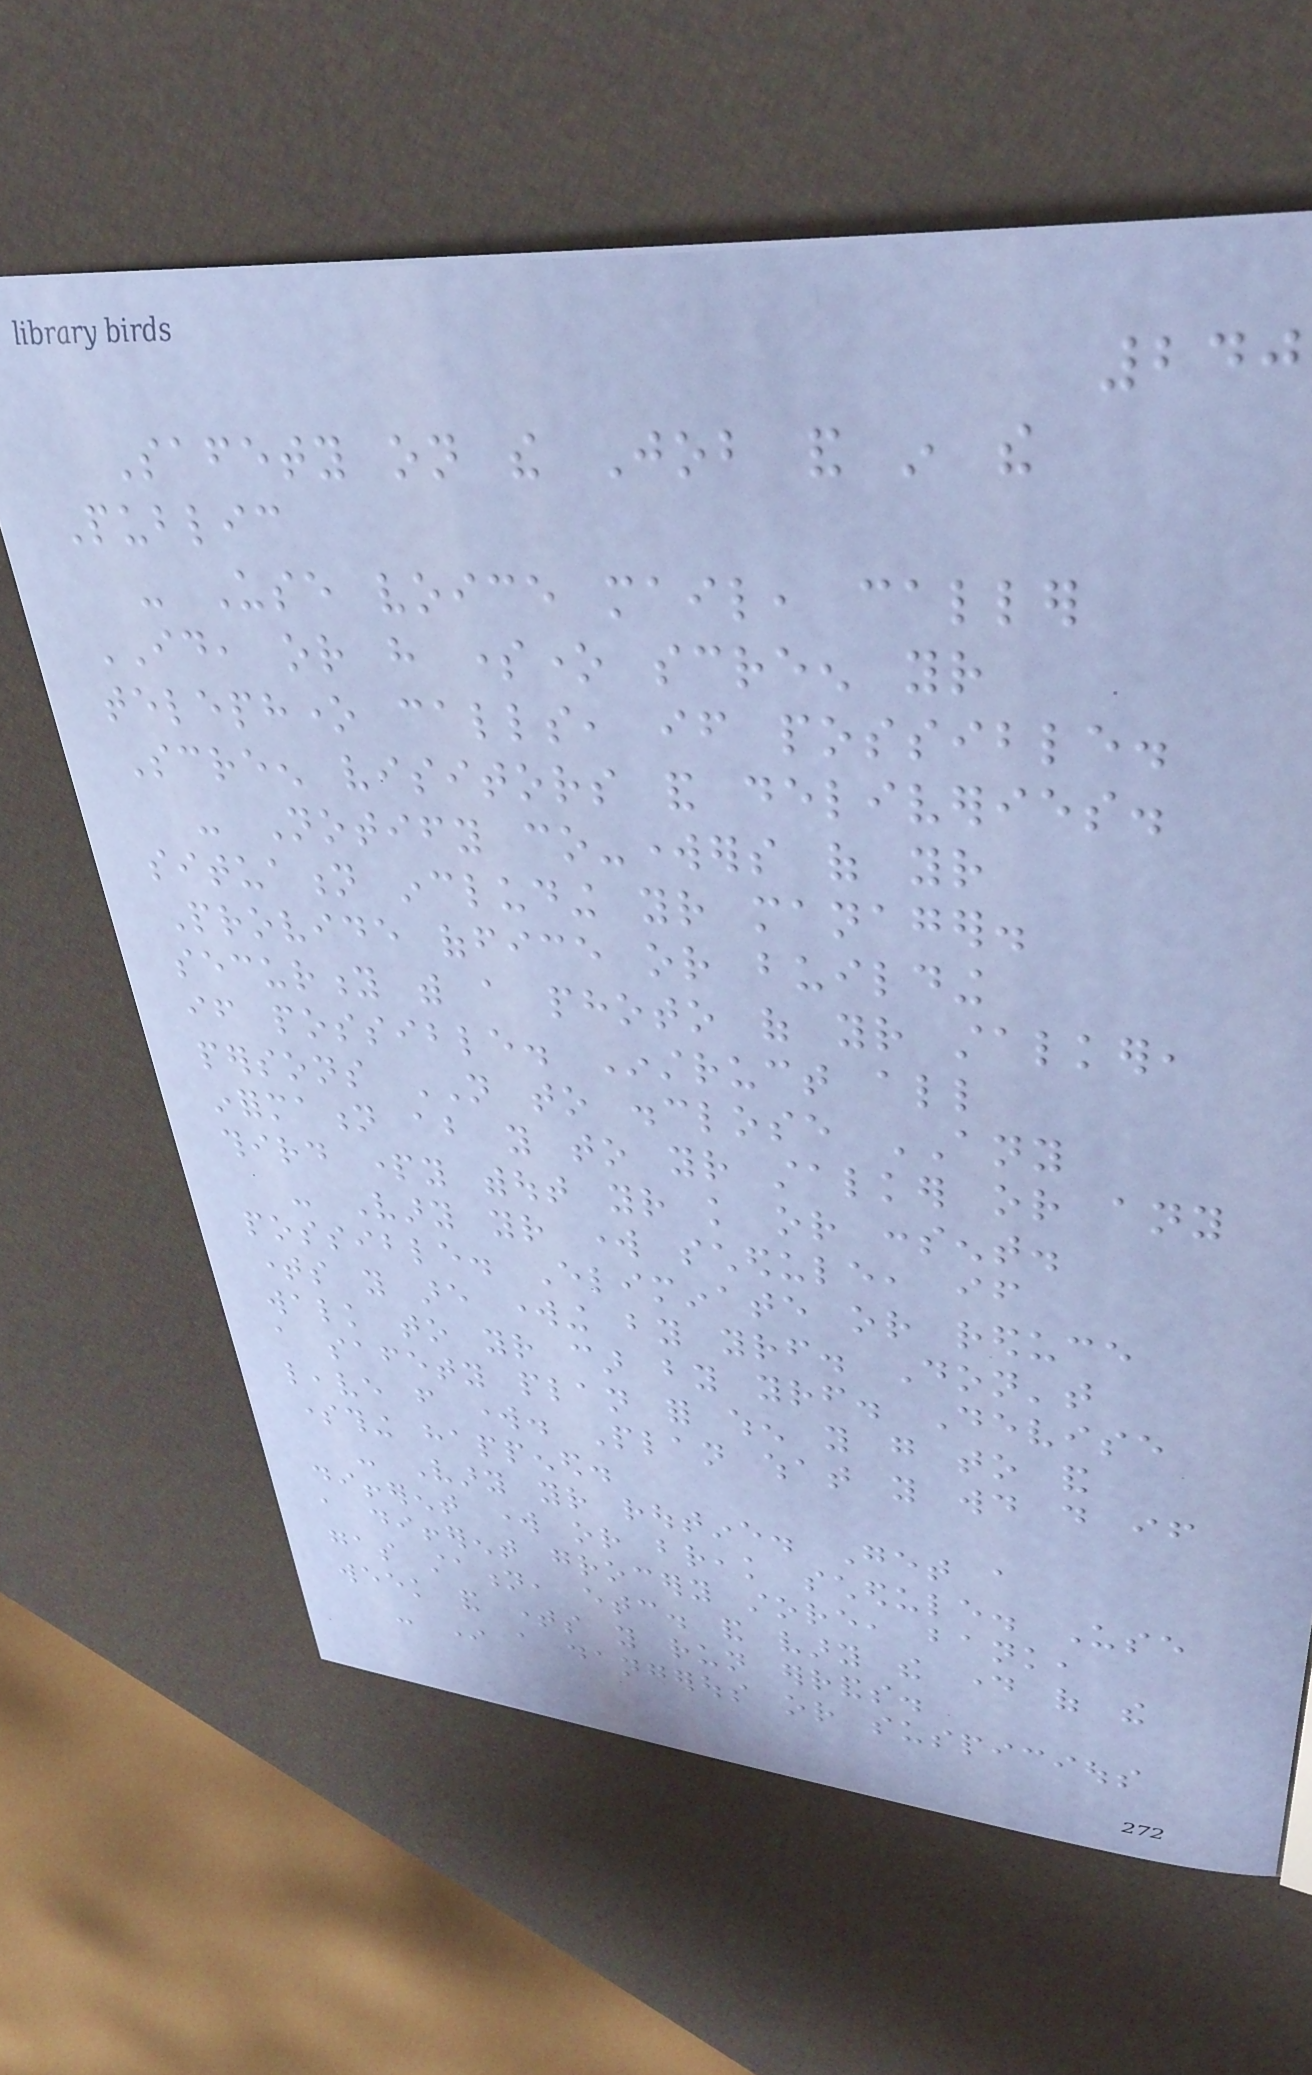240
Safety on the Job and in the
Public
- Use voice mail, caller
ID, or have someone screen your
telephone calls, if possible.
Screen visitors and deliveries.
- Notify co-workers of your
situation including your manager.
Provide office or building
security with a photo of your stalker,
if possible. Instruct all
persons NOT to disclose ANY
information about you to your stalker or any
third party without your knowledge or consent.
- Vary your work schedule, if
possible. Eliminate or reduce
times you are working by yourself. Don't
walk to your car by yourself. Devise
a safety plan for when you go to and
leave from work. Plan what you would do if
something happened.
- Vary your routine. Get a
different work or break schedule. Use
a different grocery store, bank,
gas station, etc. and vary the day of the
week and times you run errands.
- In a dangerous or suspicious
